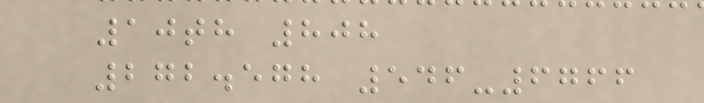10th 808
272.578 546-6766
